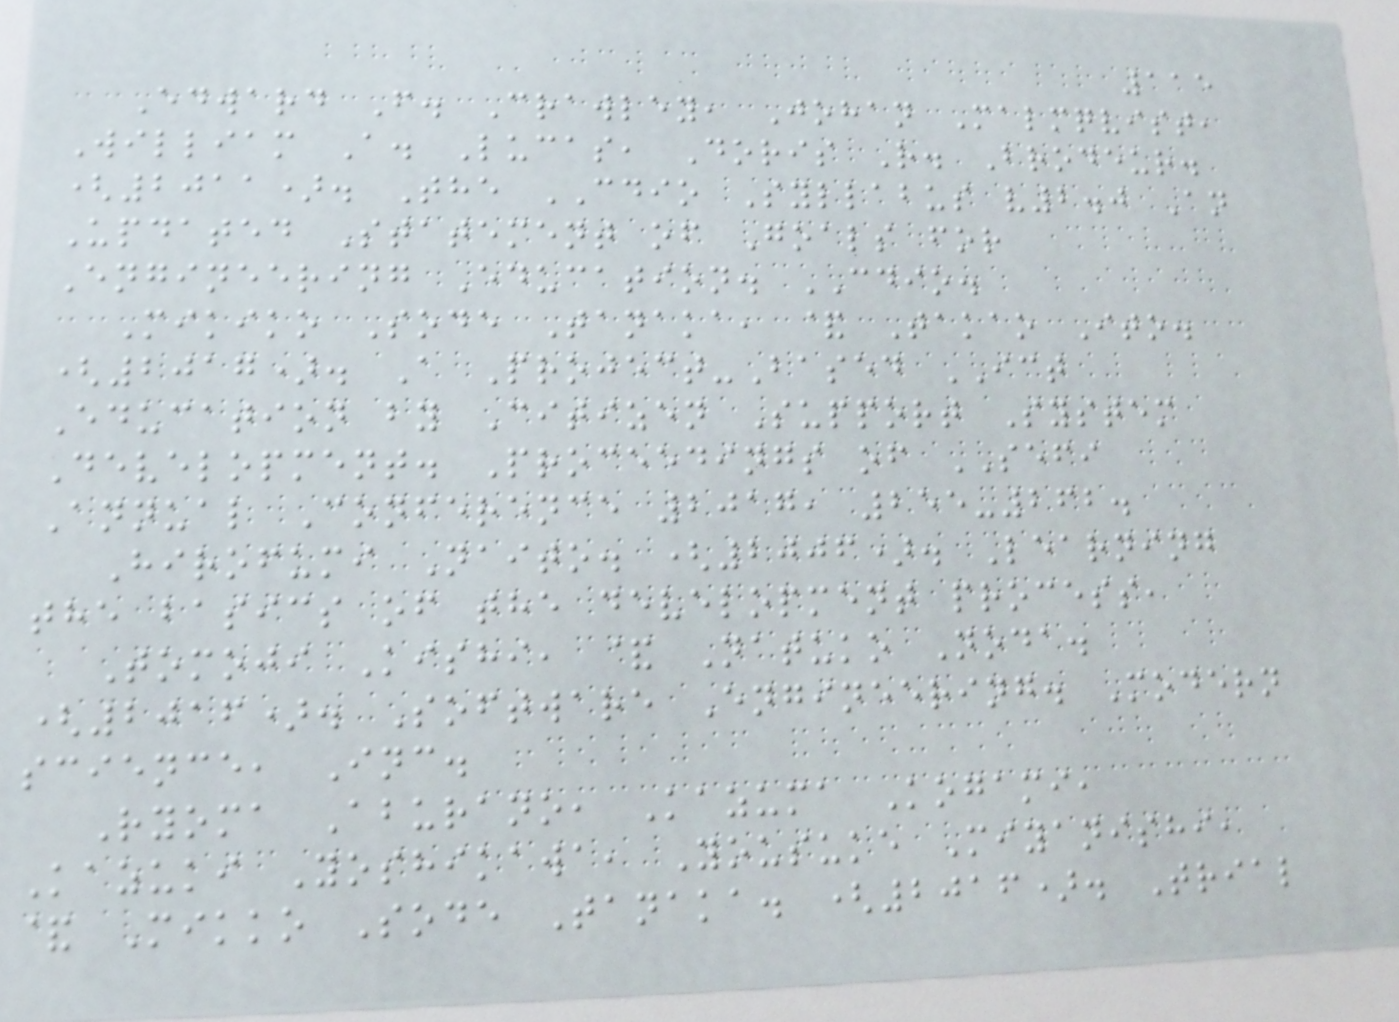115
Edward F. Crawley, Johan Malmqvist,
William A. Lucas, Doris R. Brodeur.
(2011). The CDIO Syllabus v2.0 An
Updated Statement of Goals for
Engineering Education. CDIO.
Mikiko Sode Tanaka, & Takao Ito.
(2017). A Project-Based ICT
Education by Citizen Support System
Development. Proceedings of SEFI
Annual Conference 2017, 255-262.
Hirofumi Naito. (2006). Learning
the basics of the development process,
Tomoji Kishi, & Natuko Noda.
(2016). Software Engineering. Modern
science, Inc.
Ryoma Aburano, Kazuma Kogami,
Kazuki Yoshikawa, Yousuke Miyanishi,
& Mikko Sode Tanaka. (2016). Trial
